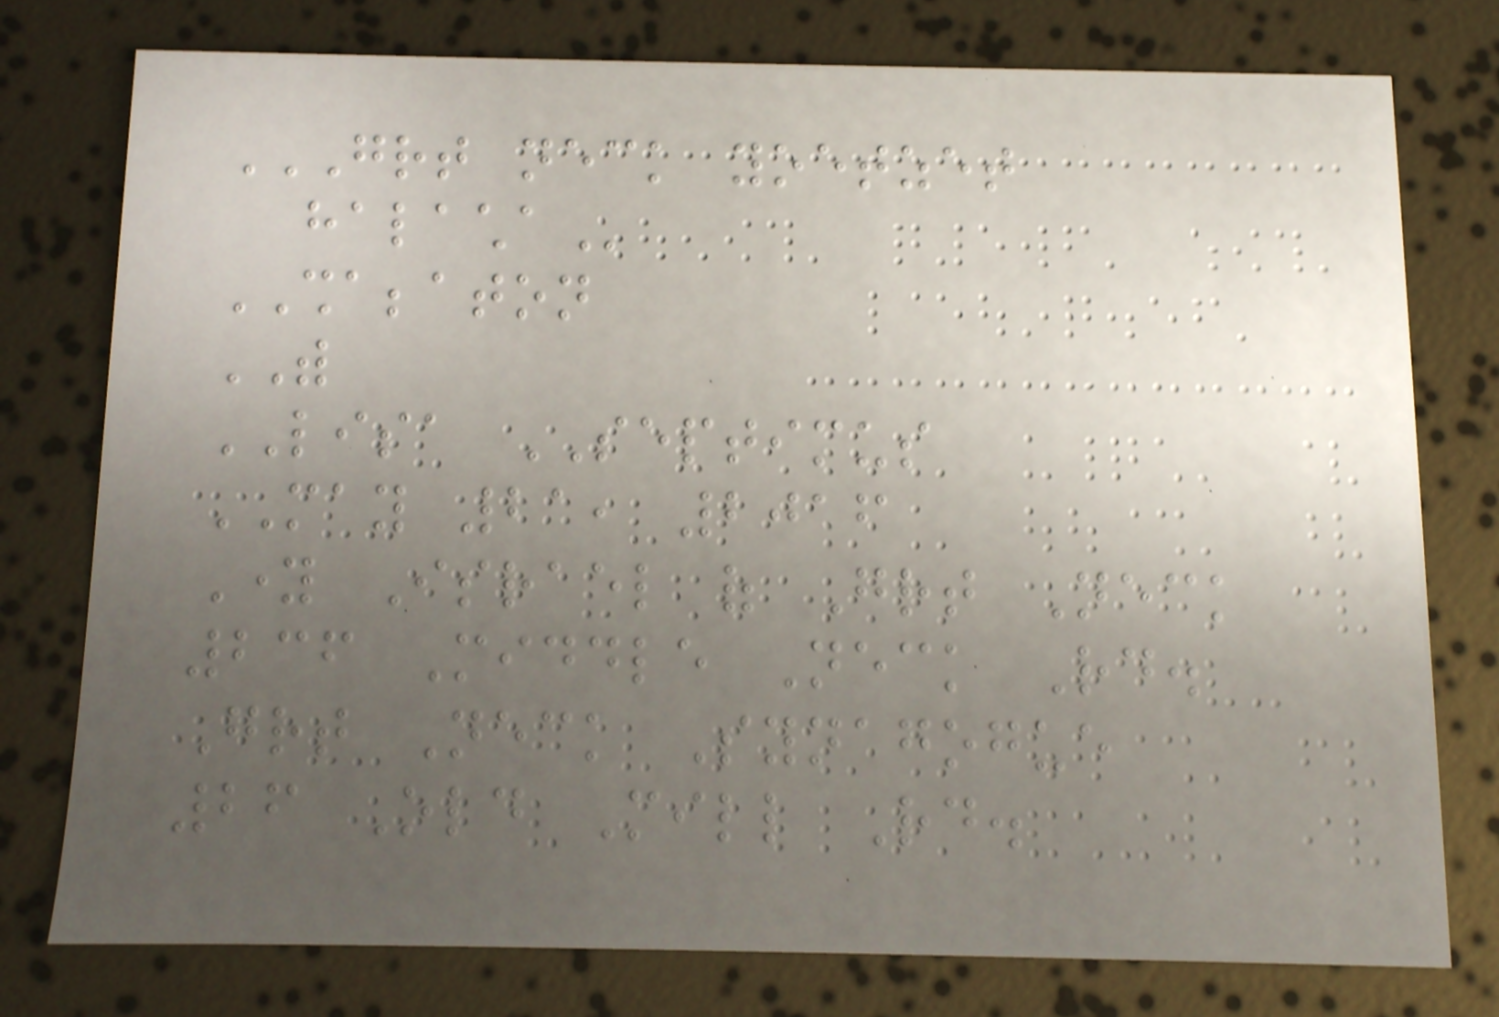GREAT NECK YOETZET
HALACHA
SHABBATON
WITH
LISA SEPTIMUS
MAY 21, 2016
Young Israel of Great Neck
236 Middle Neck Rd.
Great Neck Synagogue
26 Old Mill Rd.
